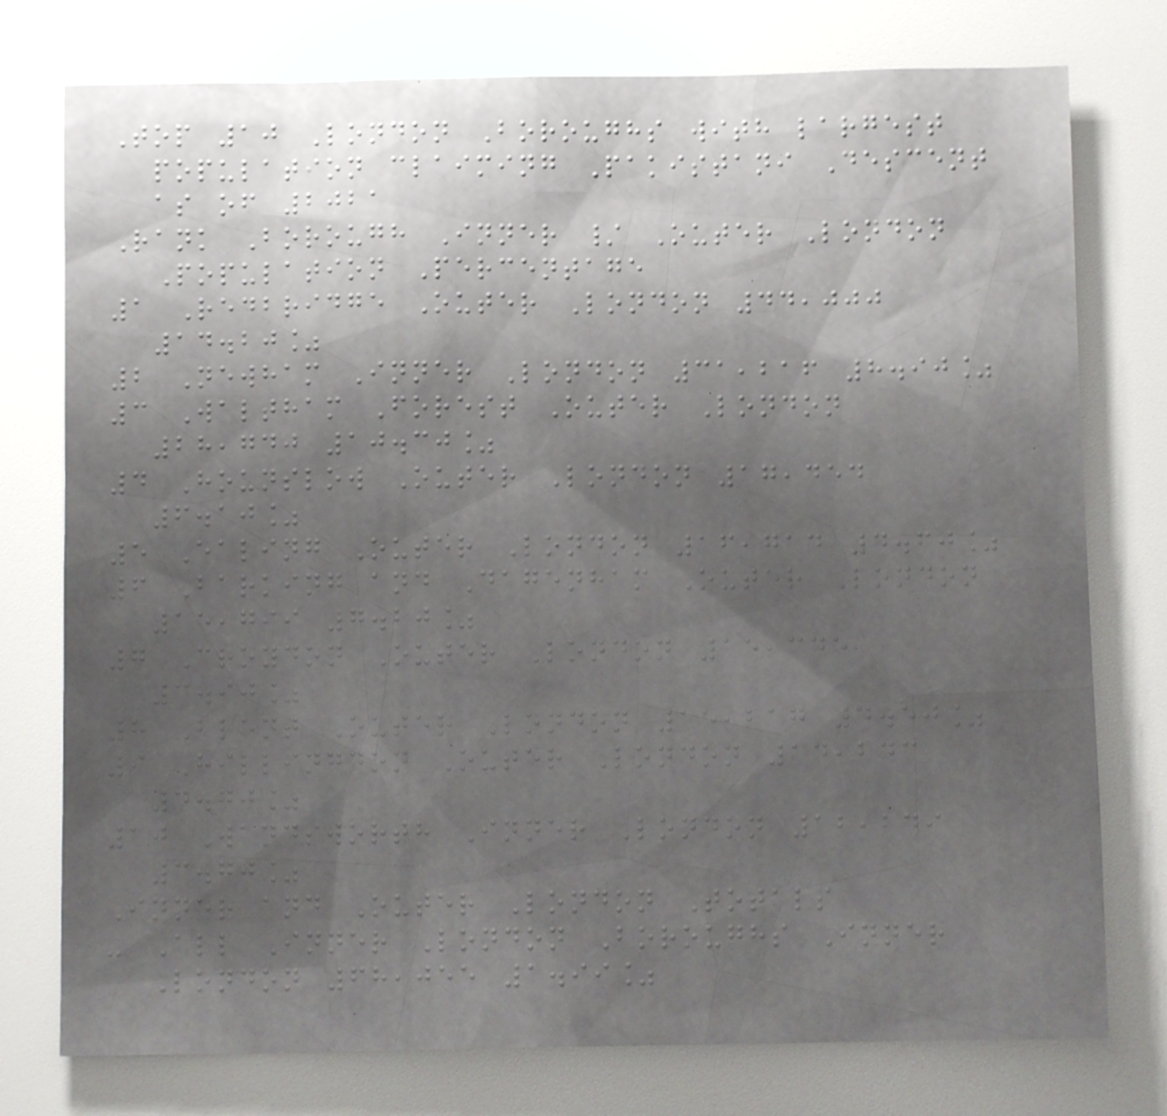Top 10 London Boroughs with largest
population claiming Pakistani Descent
as of 2021
Rank Borough Inner / Outer London
Population Percentage
1 Redbridge Outer London 44,000
14.20%
2 Newham Inner London 31,216 8.90%
3 Waltham Forest Outer London
28,740 10.30%
4 Hounslow Outer London 17,454
6.10%
5 Ealing Outer London 16,714 4.60%
6 Barking and Dagenham Outer London
15,799 7.20%
7 Croydon Outer London 15,345
3.90%
8 Brent Outer London 15,217 4.50%
9 Hillingdon Outer London 14,243
4.70%
10 Wandsworth Inner London 12,249
3.70%
Inner and Outer London Totals
- All Inner London Boroughs Inner
London 68,055 1.99%
